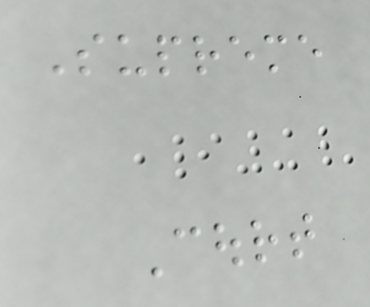Supreme
Court
